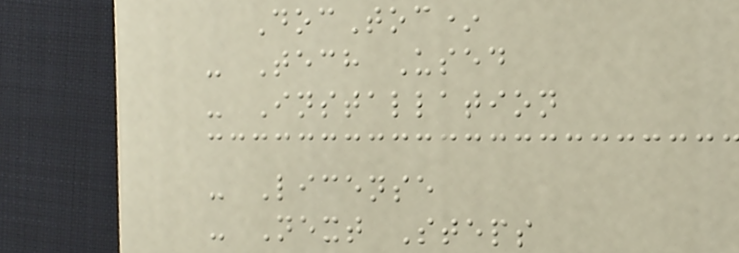DocToc*
- Tech Used
- Installation
- License
- Next Steps
